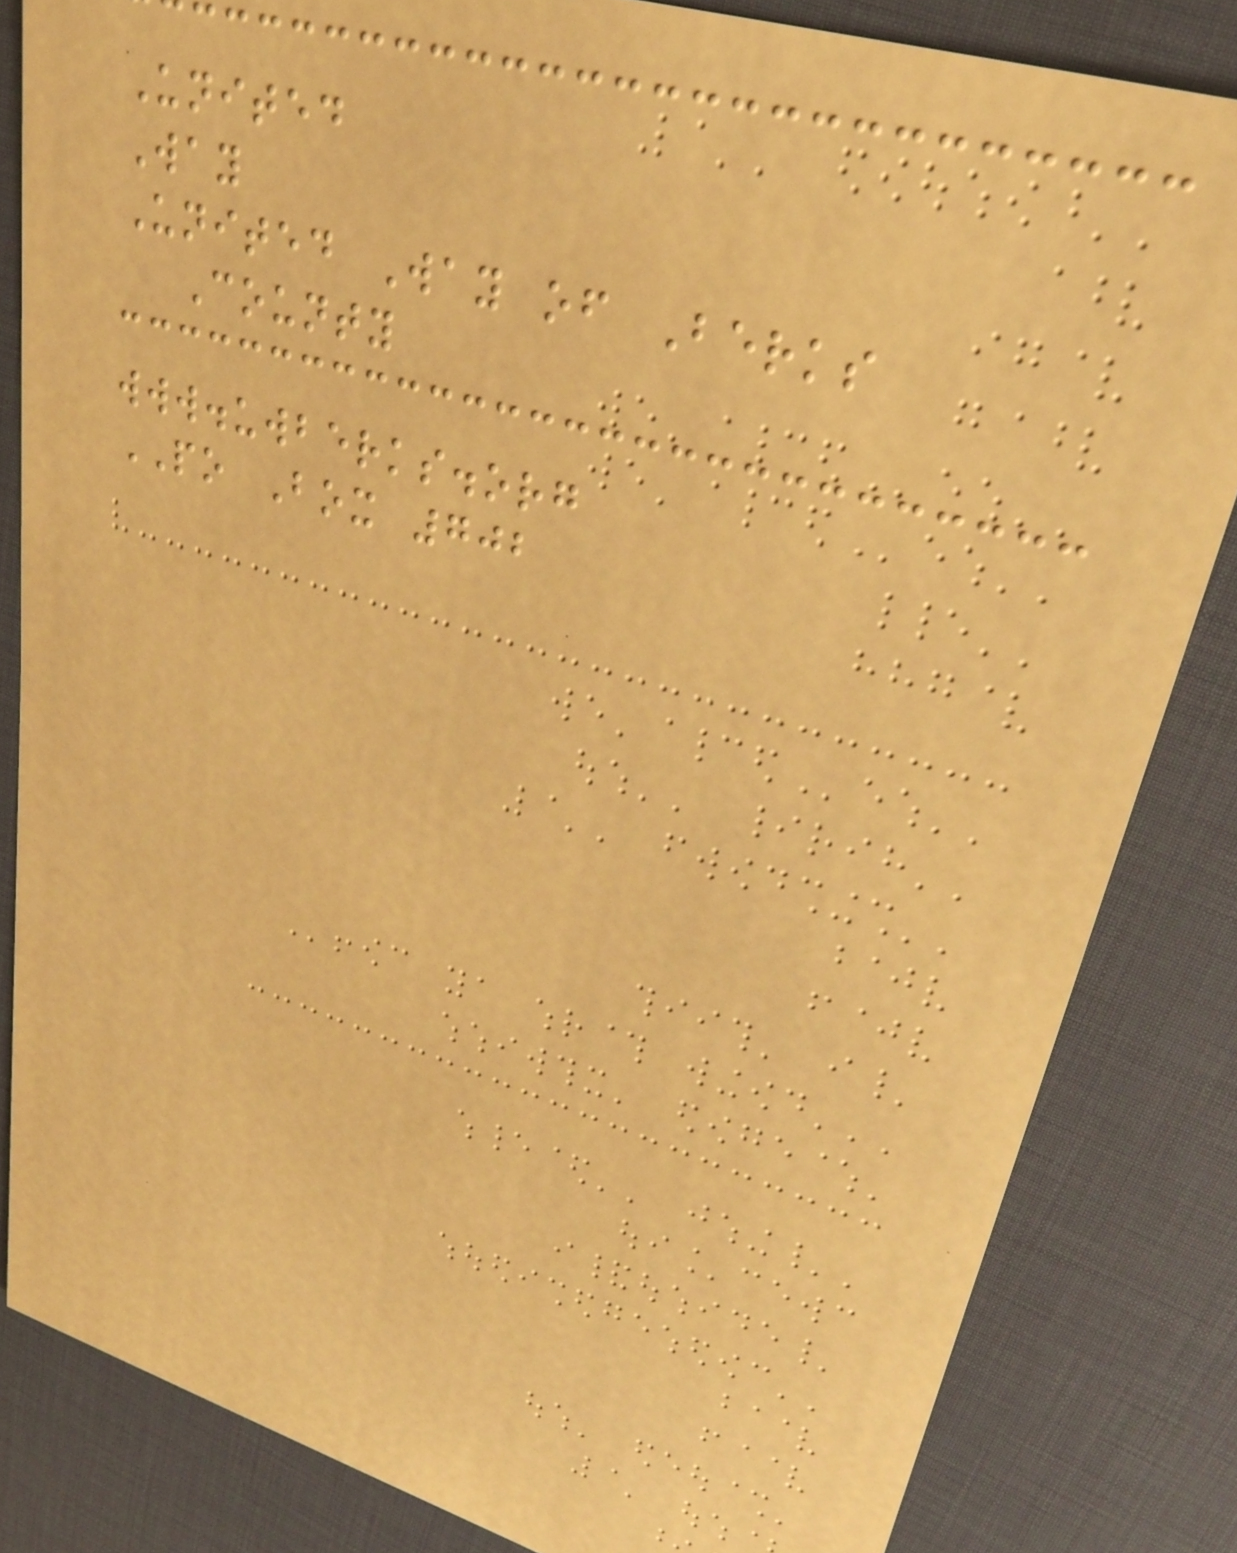United
Way
United Way of Berks
County
www.uwberks.org
PO Box 702
